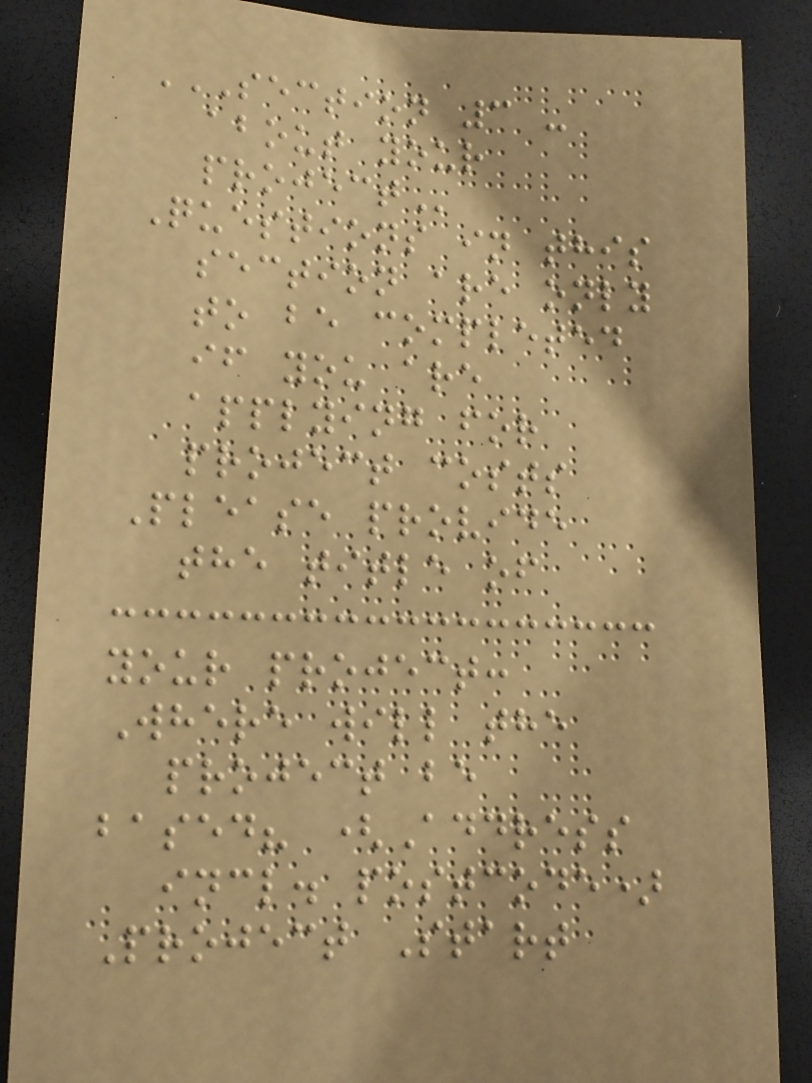SECTION 3 -
ABOUT YOUR
PROJECT
Questions in this
section are only
to be completed
if you are
applying for
project costs
Please provide
the title of
your project:
Where will the
project be
based? (Address
incl. postcode)
Project Start
